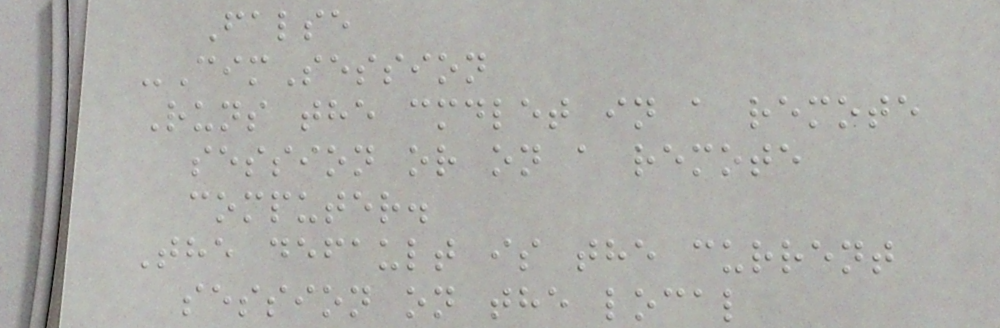False
-CimSession
Runs the cmdlet in a remote
session or on a remote
computer.
The default is the current
session on the local
